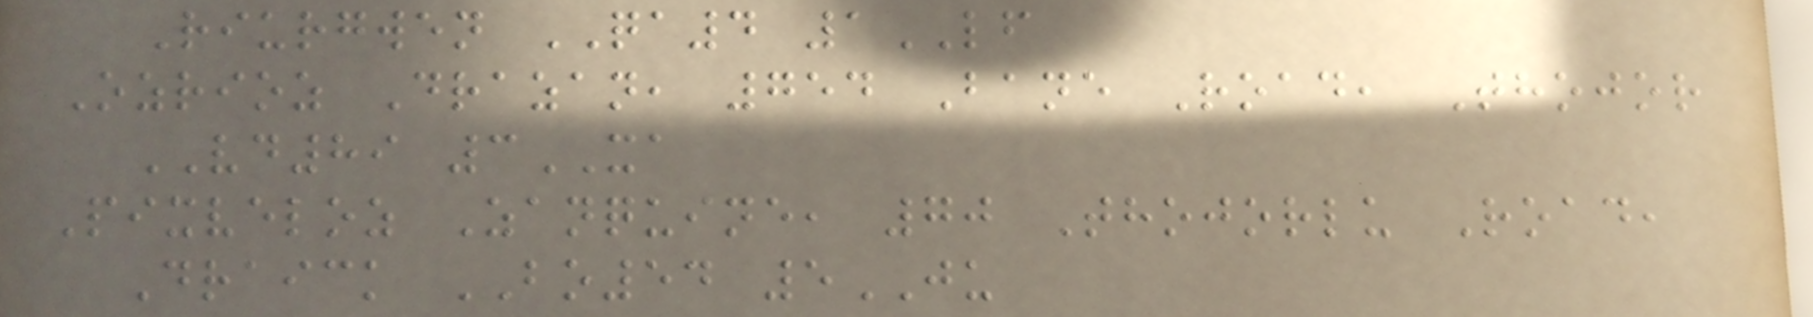Riurgwen QA4 1LF
Ozrioz Drazan, 754 Bane Road, Thojor
VD89 3XA
Pixveloz Zanquine, 70 Thojorlu Road,
Draick BO54 5JU
